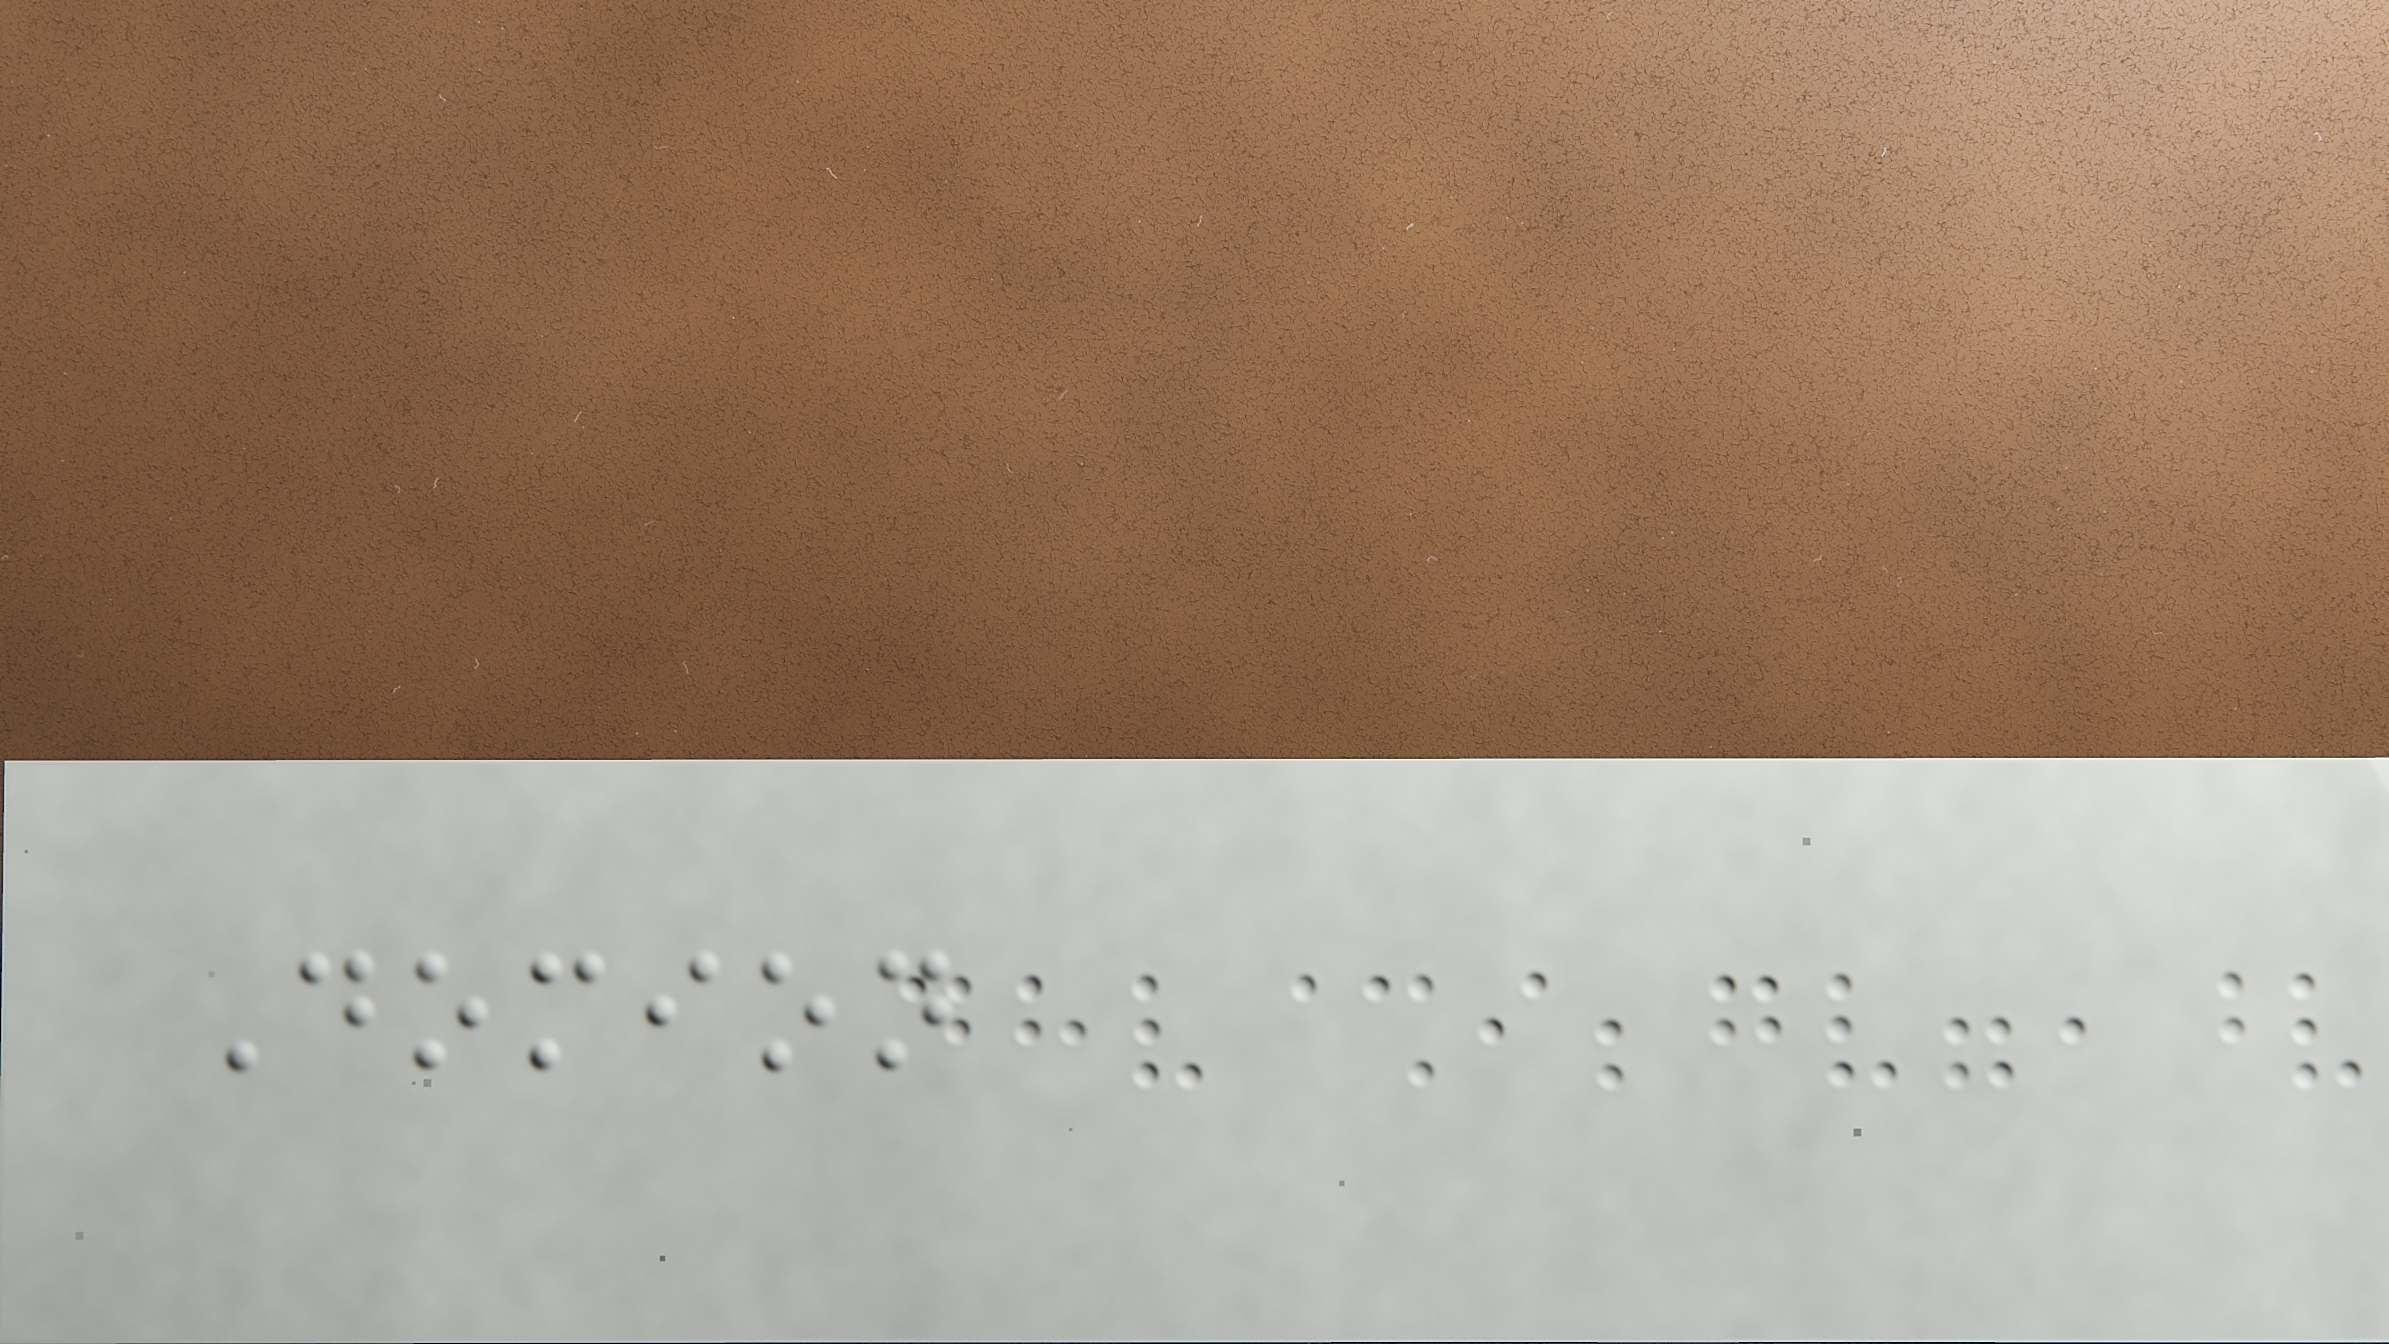Domion
